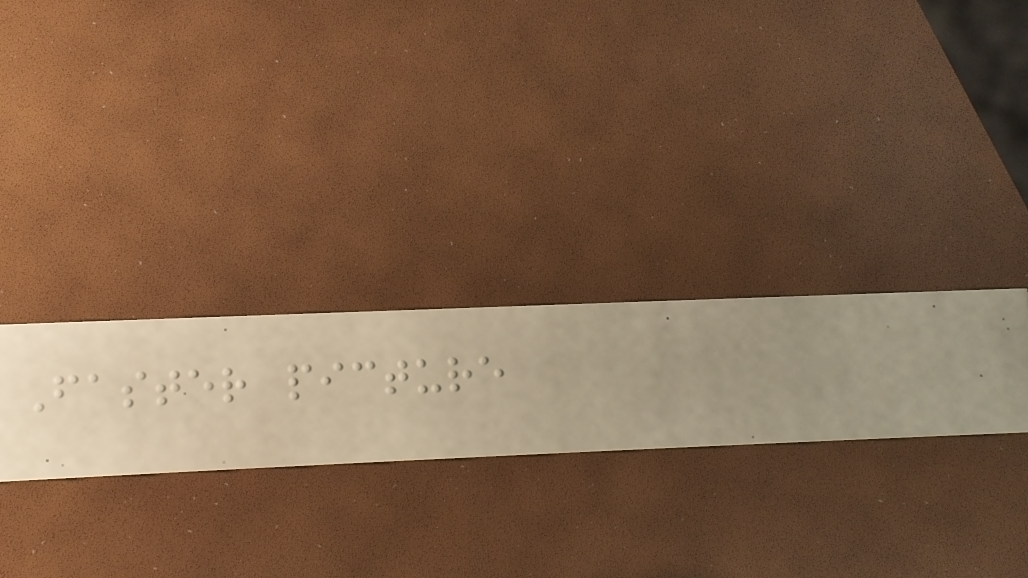Faster picture
